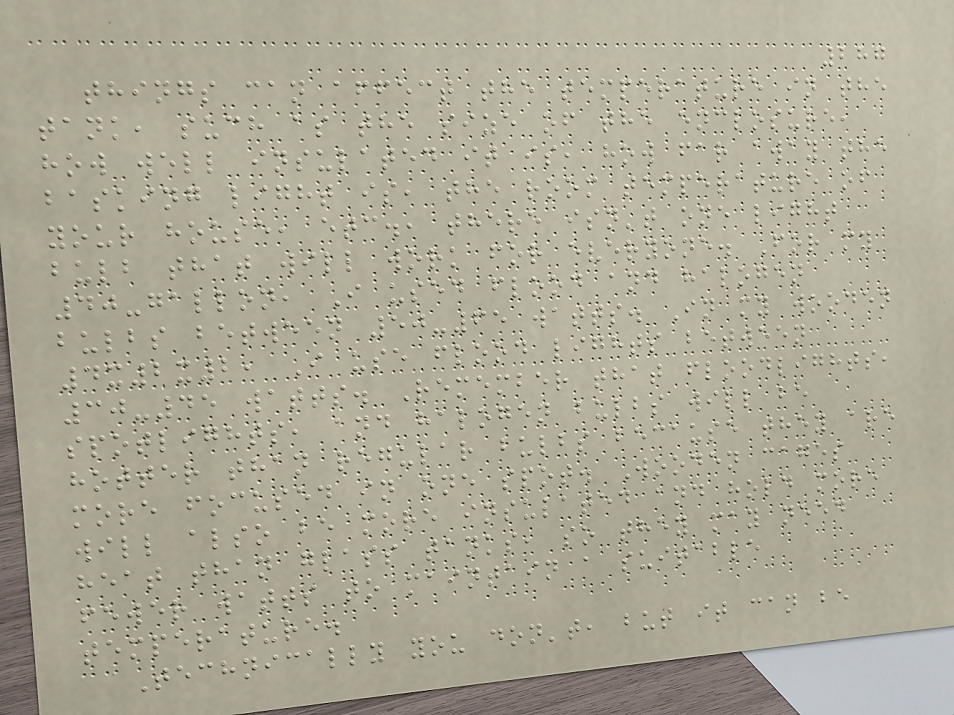287
things can affect the temperature in the
tank, such as the size of the enclosure,
how well insulated it is, how far away the
basking light is, the room temperature of
your house, etc., there isn't one light
bulb that will work for everyone. For my
40-gallon, I used flood and halogen
bulbs between 50-65 watts. In my wooden
4x2x2, I use flood lights between
30-45 watts. Remember that floodlights,
spotlights, and halogen bulbs will be
hotter than regular bulbs because they are
more focused in one spot. Wooden cages
will also be more insulated and hold more
heat than glass tanks, so they may need
fewer watts to maintain a suitable
temperature.
Technically you don't, but it can be
